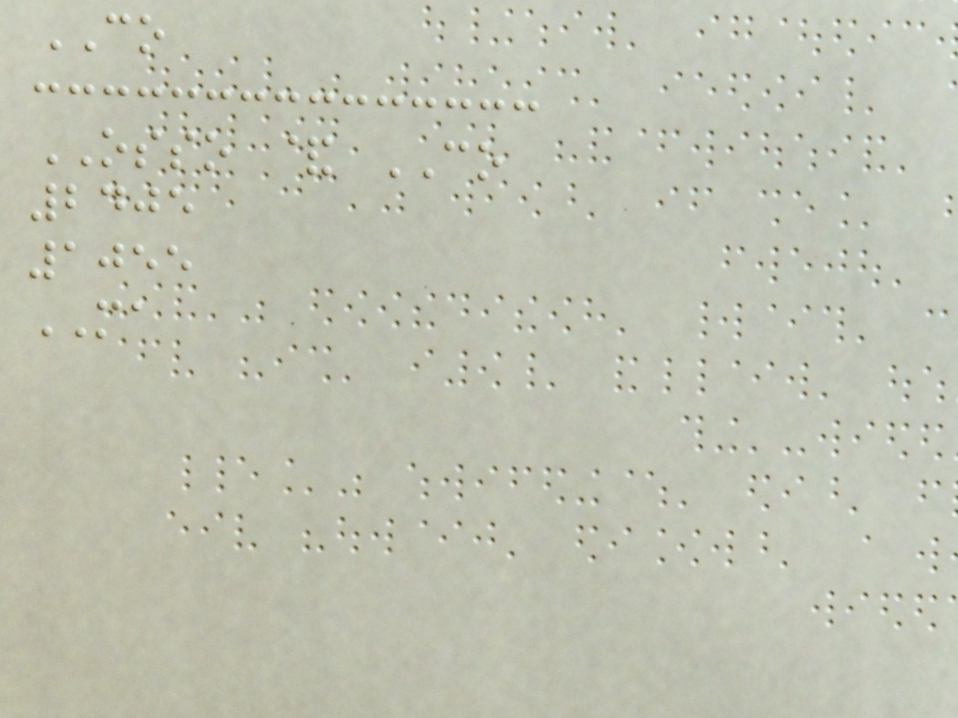CO
OSSO & CO
2405
1055
MA
